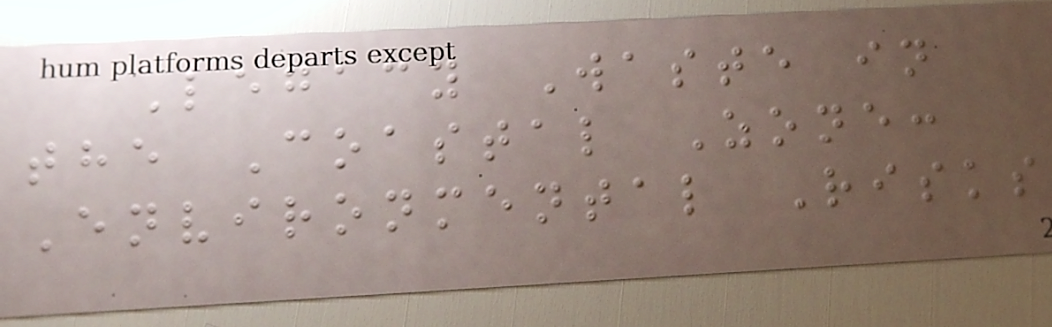Legacy Waste in
the Coastal Zone:
Environmental Risks
